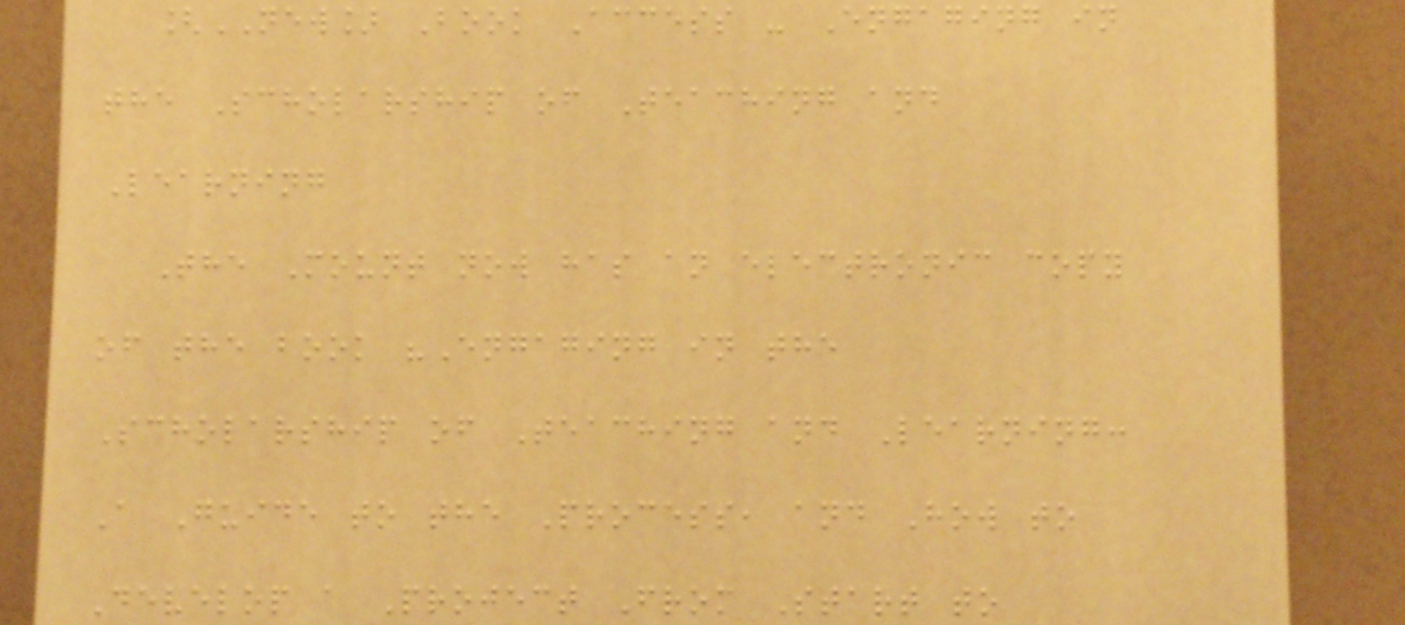[NEW] Book Access - Engaging in
the Scholarship of Teaching and
Learning
The Mount now has an electronic copy
of the book "Engaging in the
Scholarship of Teaching and Learning:
A Guide to the Process, and How to
Develop a Project From Start to
